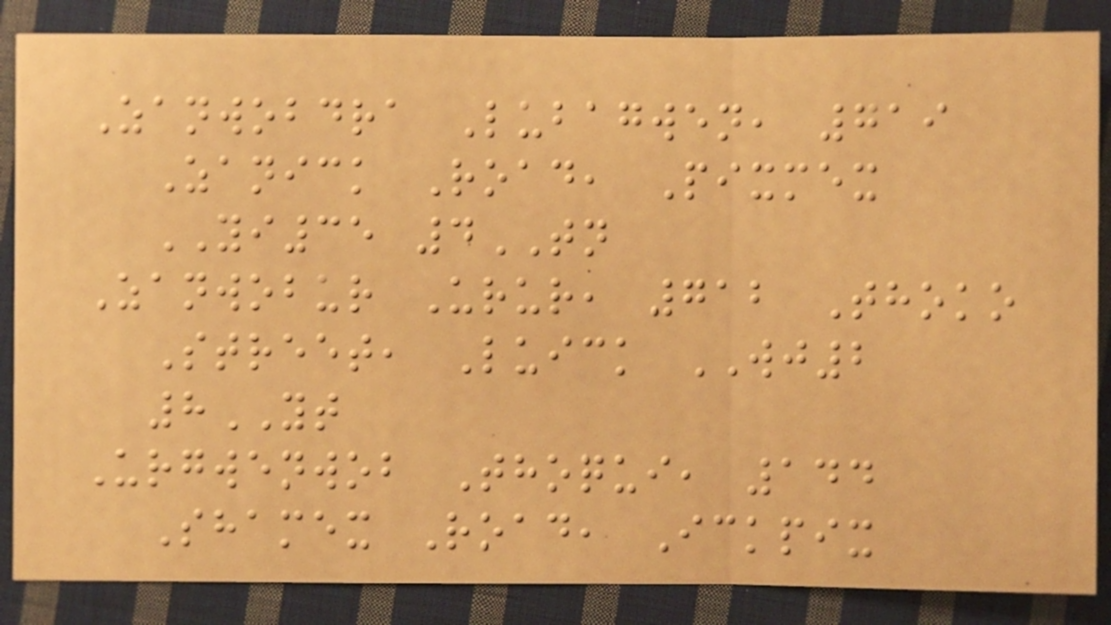Zanwobdra Lubagwen, 719
Zanick Road, Pixmex
YI35 4TN
Zanwobur Urur, 712 Thoko
Street, Luick WJ2
8YT
Urgwenwob Thoqui, 144
Shamex Road, Ickpix
